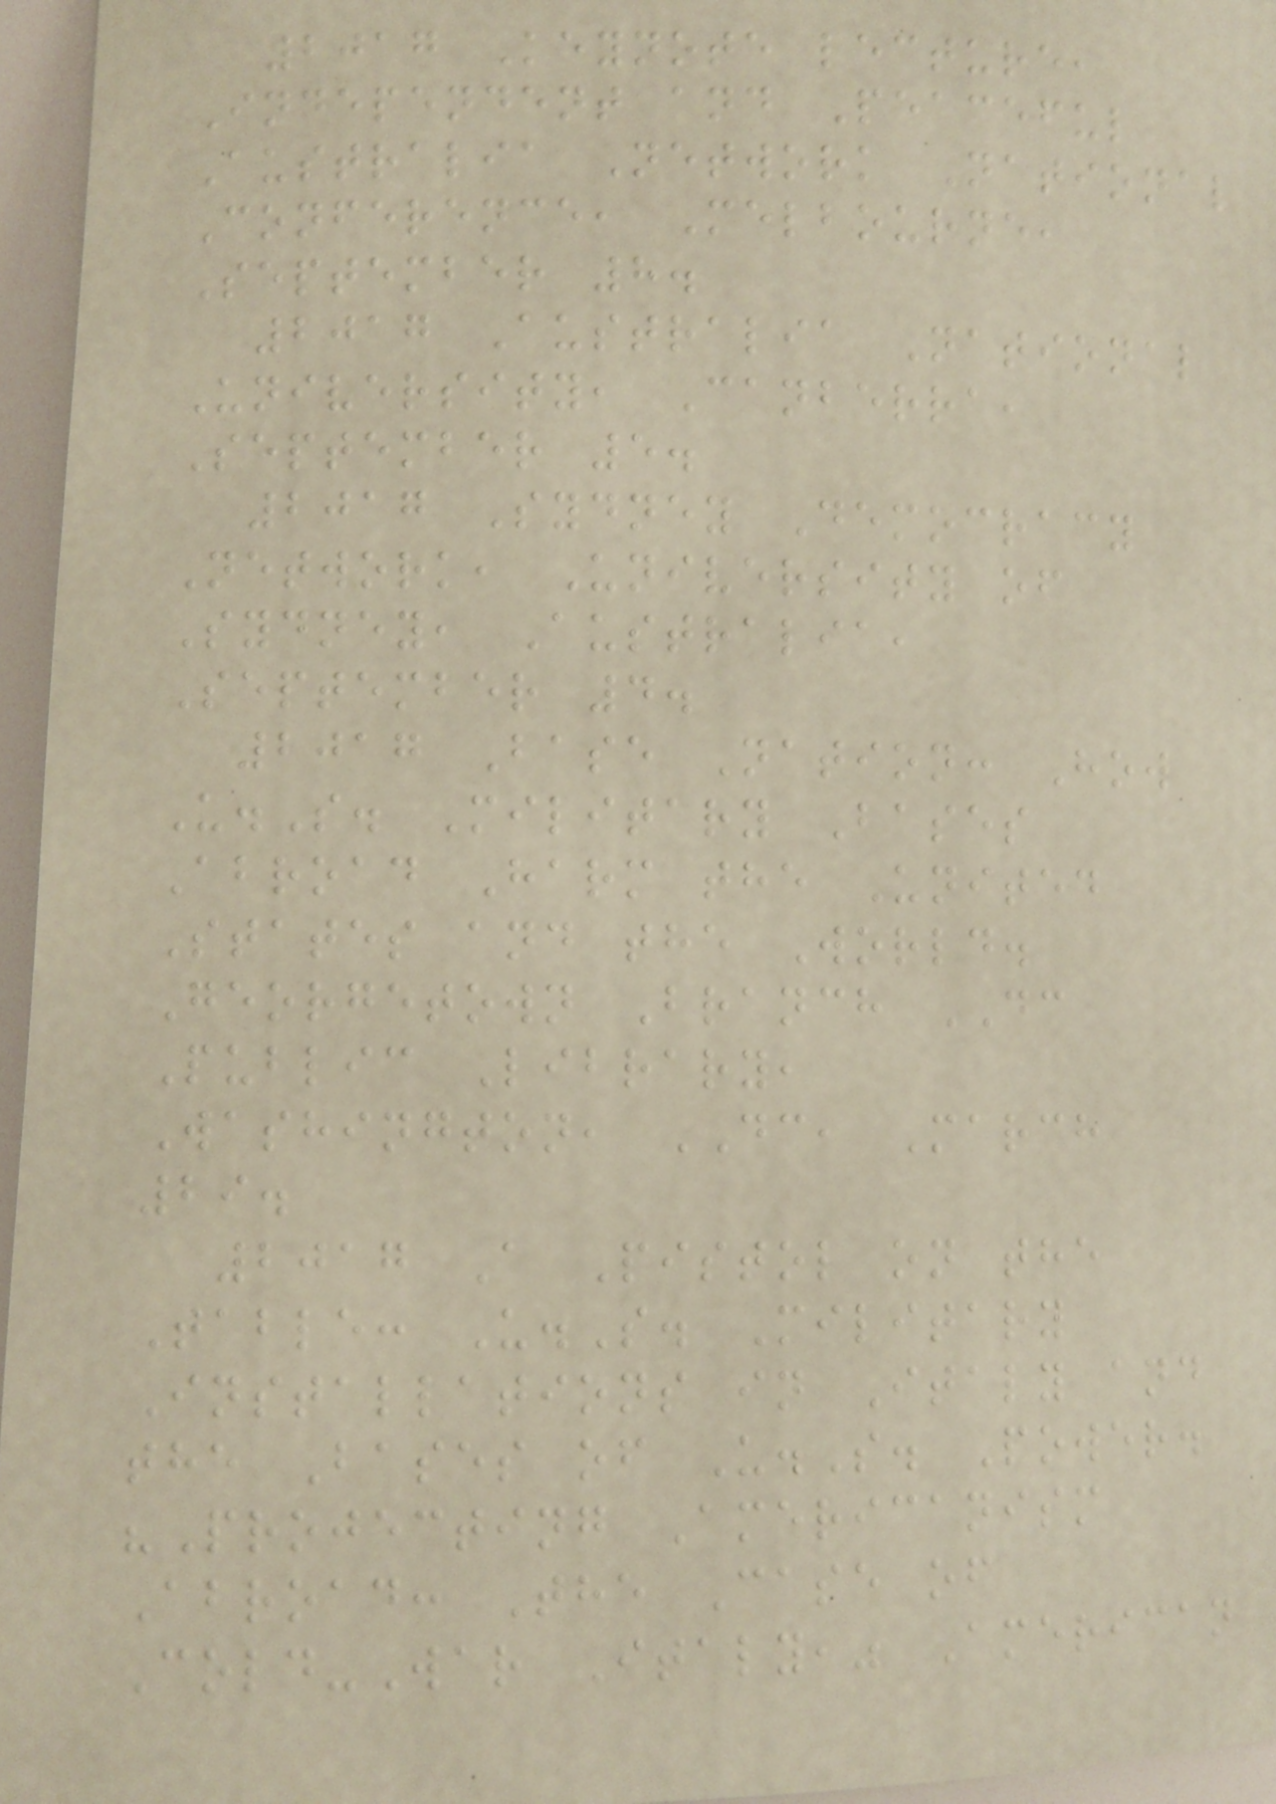2017 Keynote lecture,
Independent and Peaceful
Australia Network National
Conference, Melbourne,
September 8.
2017 Australia National
University, Canberra,
September 5.
2017 Sydney Democracy
Network, University of
Sydney, Australia,
September 4.
2017 Base Nation: How
U.S. Military Bases
Abroad Harm the United
States and the World.
Georgetown Branch DC
Public Library,
Washington, DC, March
29.
2017 A Pistol on the
Table: U.S. Military
Installations in Italy and
the Bases of U.S. Power.
"Projecting Americanism
Abroad: The Case of
Cold-War Italy," American
